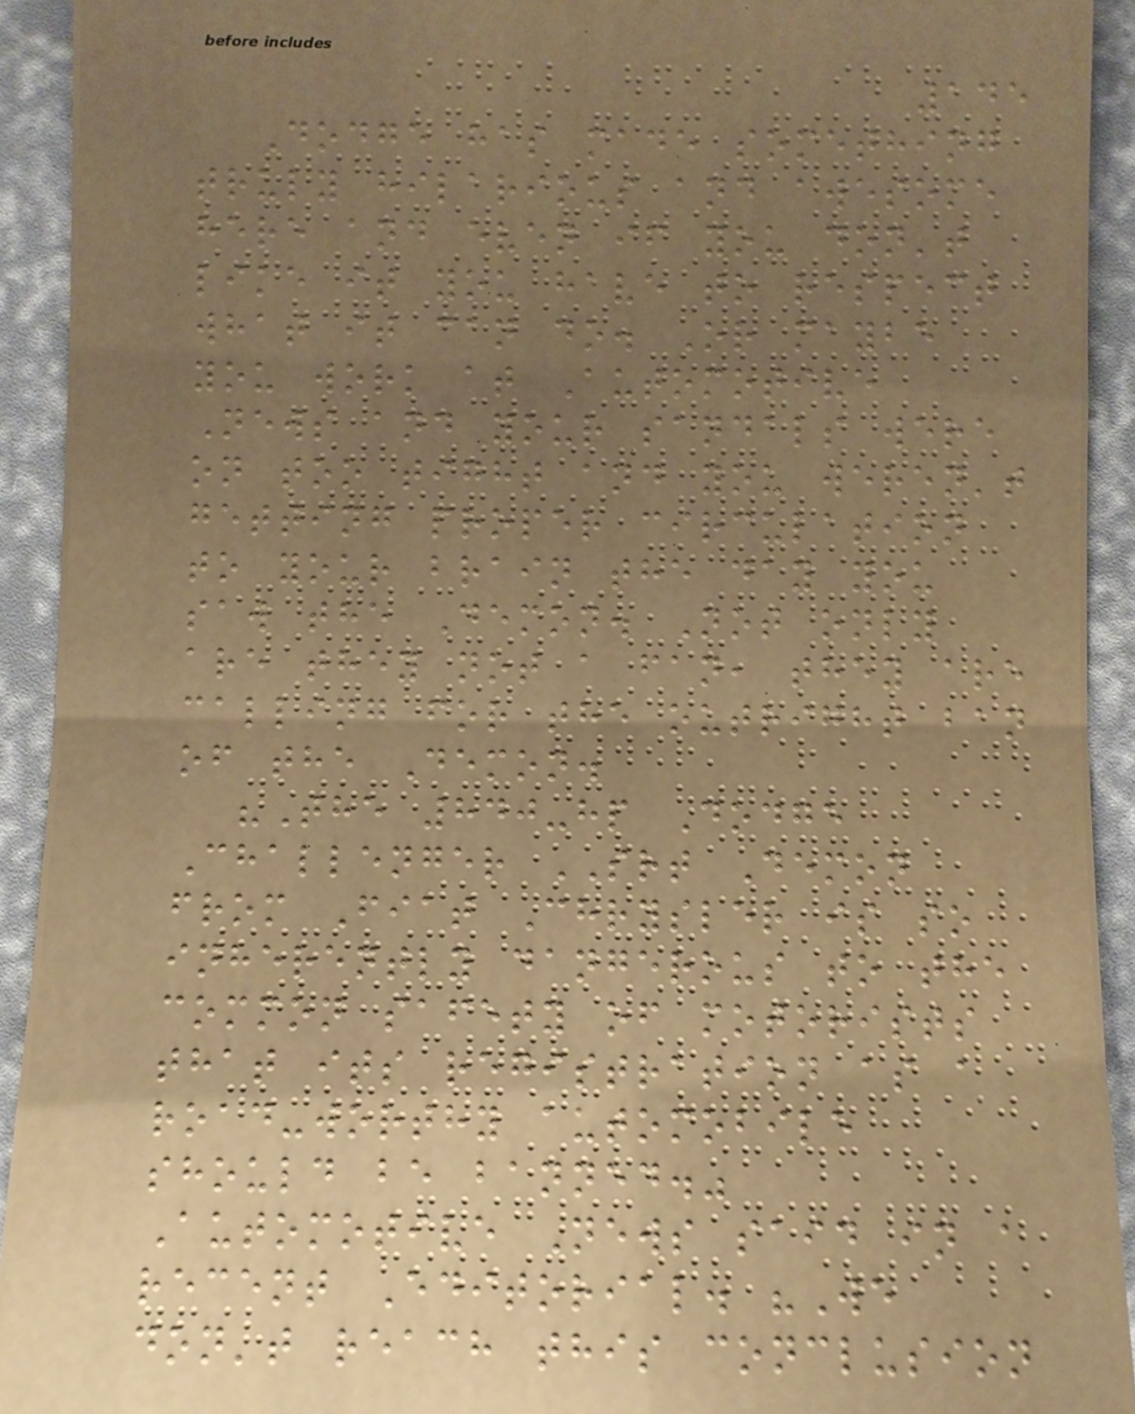145
Dodge has made something
truly hilarious and awesome
here and even if you don't
like it you have to respect
what it can do. Or maybe
you work at Automotive
News and your sandals were
on too tight and you weren't
getting proper circulation
to your brain the day you
saw the Demon. Not only
are they not a fan, they are
calling for the outright ban
of the Demon.
"The 840-hp Dodge
Challenger SRT Demon
from Fiat Chrysler is so
inherently dangerous to the
common safety of motorists
that its registration as a
road-worthy automobile
should be banned."
Automotive News said in a
recent Editorial. "We
don't reach this conclusion
